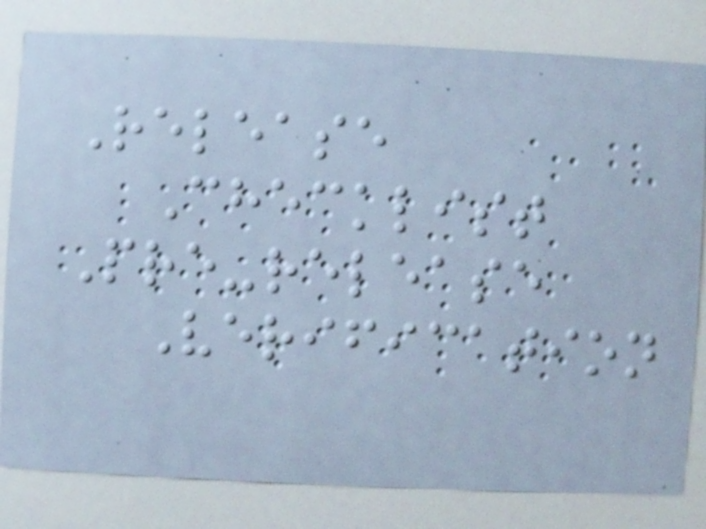Release
Checklist
Pre-release
Verification
